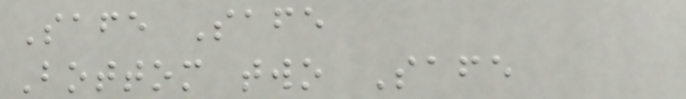Safe Safe
Bottom two Safe
